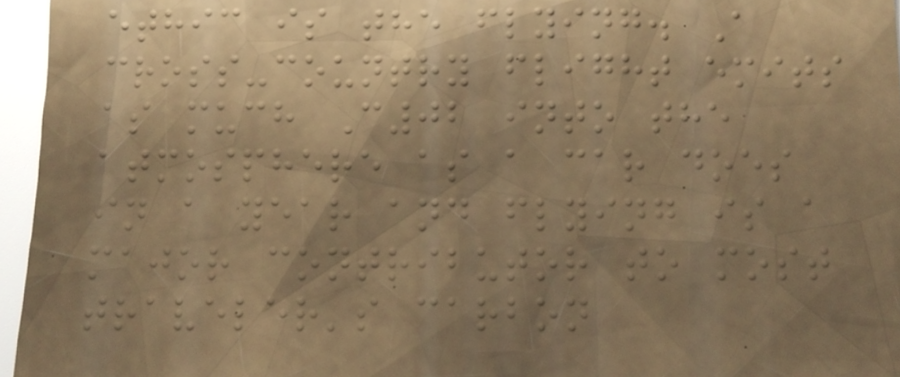ethic is the flying. A
cross-country flight emits
as much C02 into the
atmosphere as a car does
in a year and flying is a
major contributor to most
traveler's carbon
